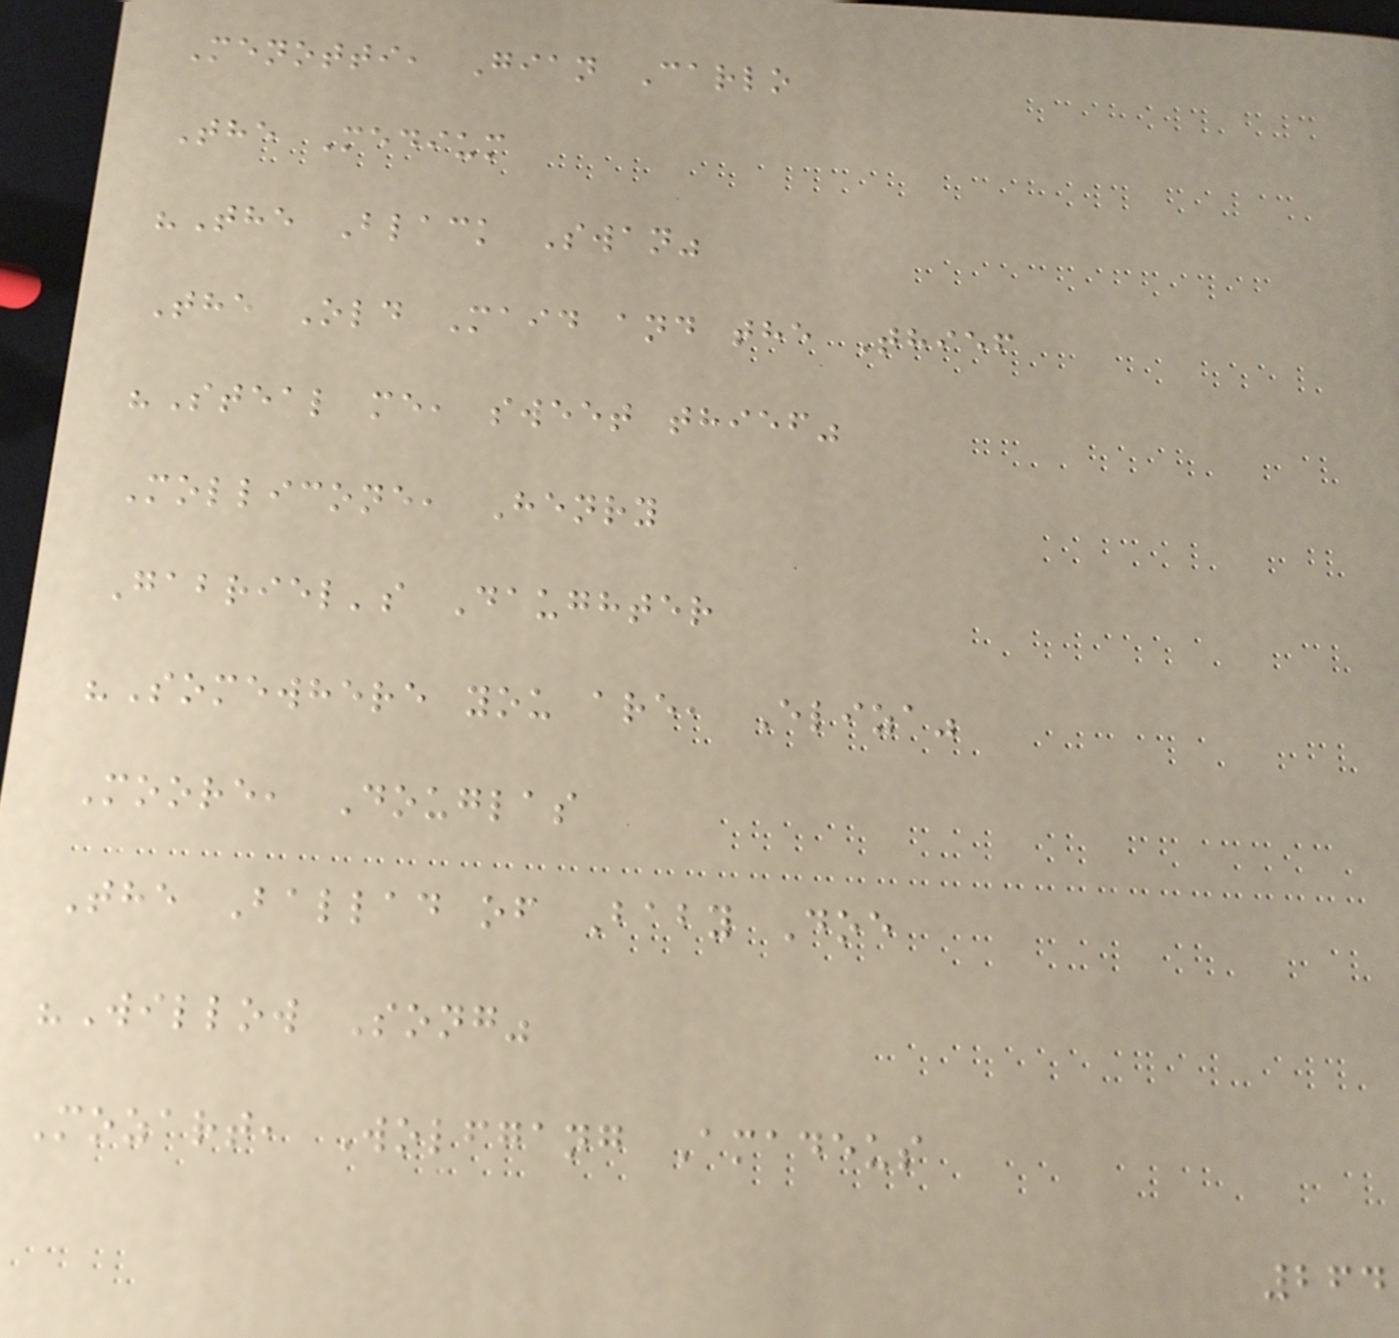Menotti, Gian Carlo
The Medium
"The Black Swan"
The Old Maid and the Thief
"Steal me, sweet thief"
Mollicone, Henry
Gabriel's Daughter
"Somewhere you are, Eliza"
Moore, Douglas
The Ballad of Baby Doe
"Willow Song"
Mozart, Wolfgang Amadeus
264
